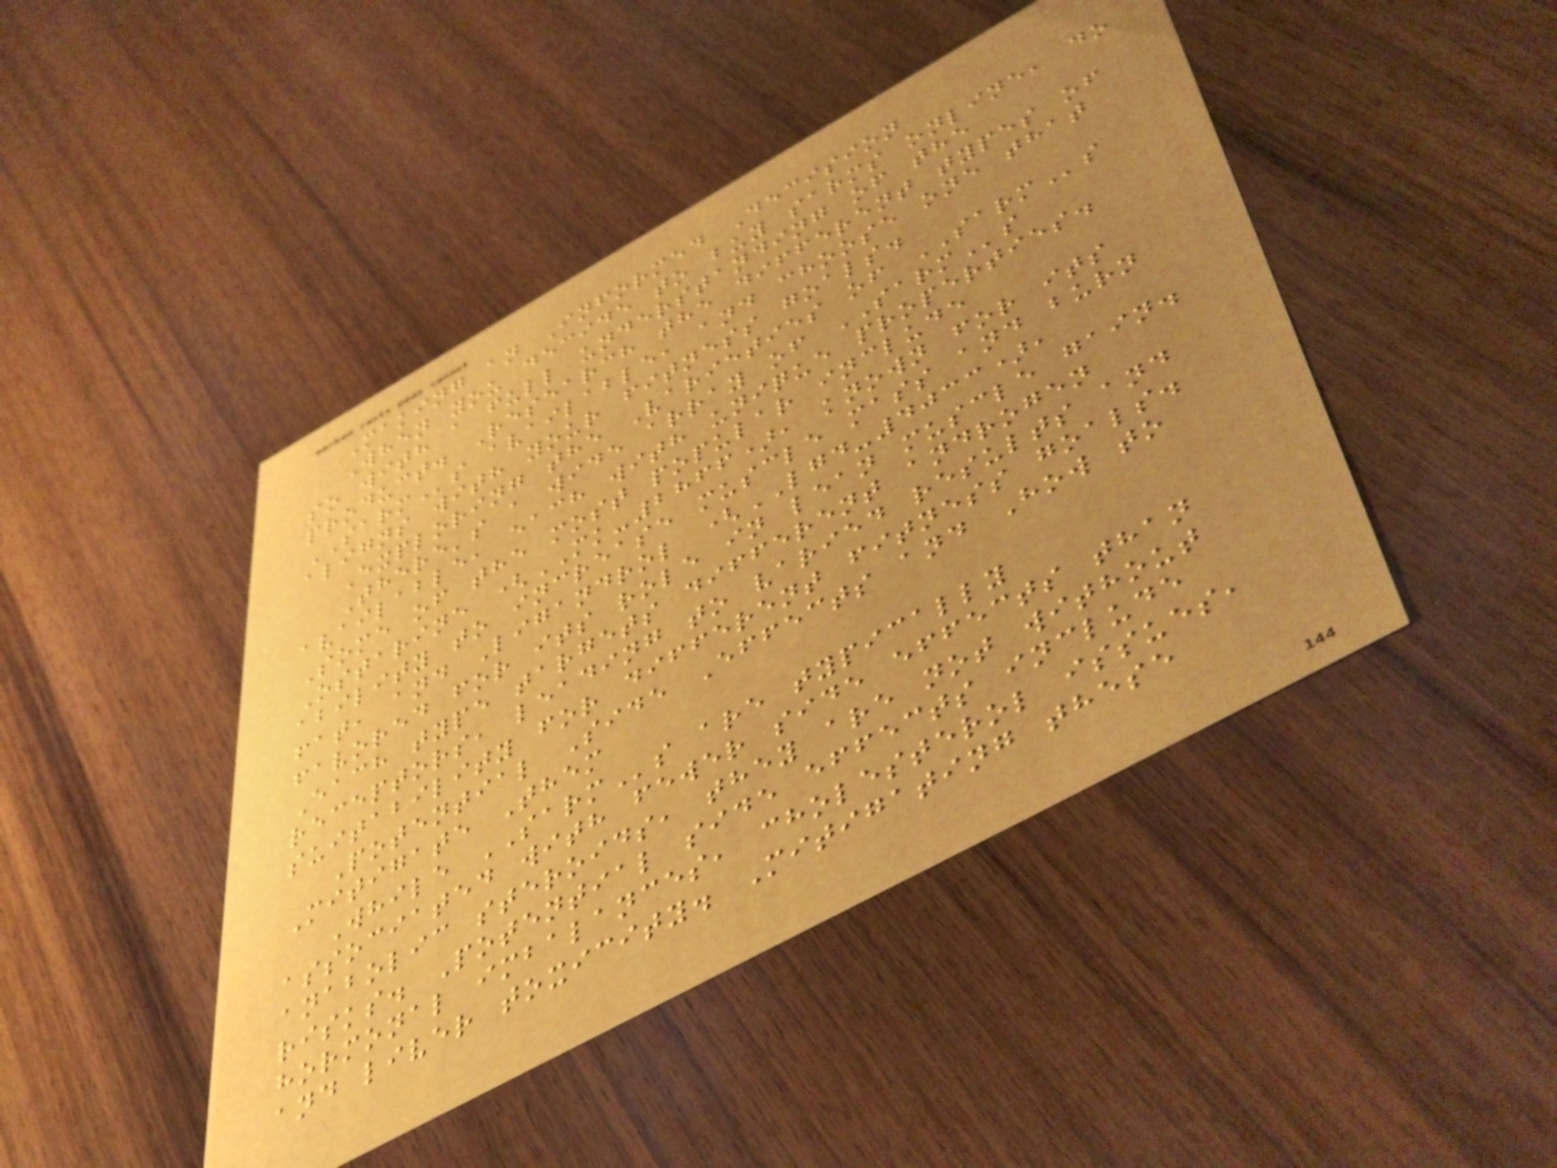Making an Informed Decision
When you decide to buy sarms online, do
so with a full understanding of the
product. Research the different types of
SARMs available, and choose one that
aligns with your fitness goals.
Exploring the Varieties of SARMs
There's a wide array of SARMs
available, each with unique properties.
Some of the most popular include
Ostarine (MK-2866), known for its
ability to increase muscle mass and burn
fat, and Ligandrol (LGD-4033),
favored for its role in lean muscle gain.
Each type targets different androgen
receptors, leading to varied results and
suitability for different fitness goals.
Potential Side Effects and How to
Mitigate Them
While SARMs are typically
associated with fewer side effects than
anabolic steroids, they are not without
risks. Potential side effects include
hormonal imbalances, cholesterol issues,
and liver toxicity. Mitigating these
